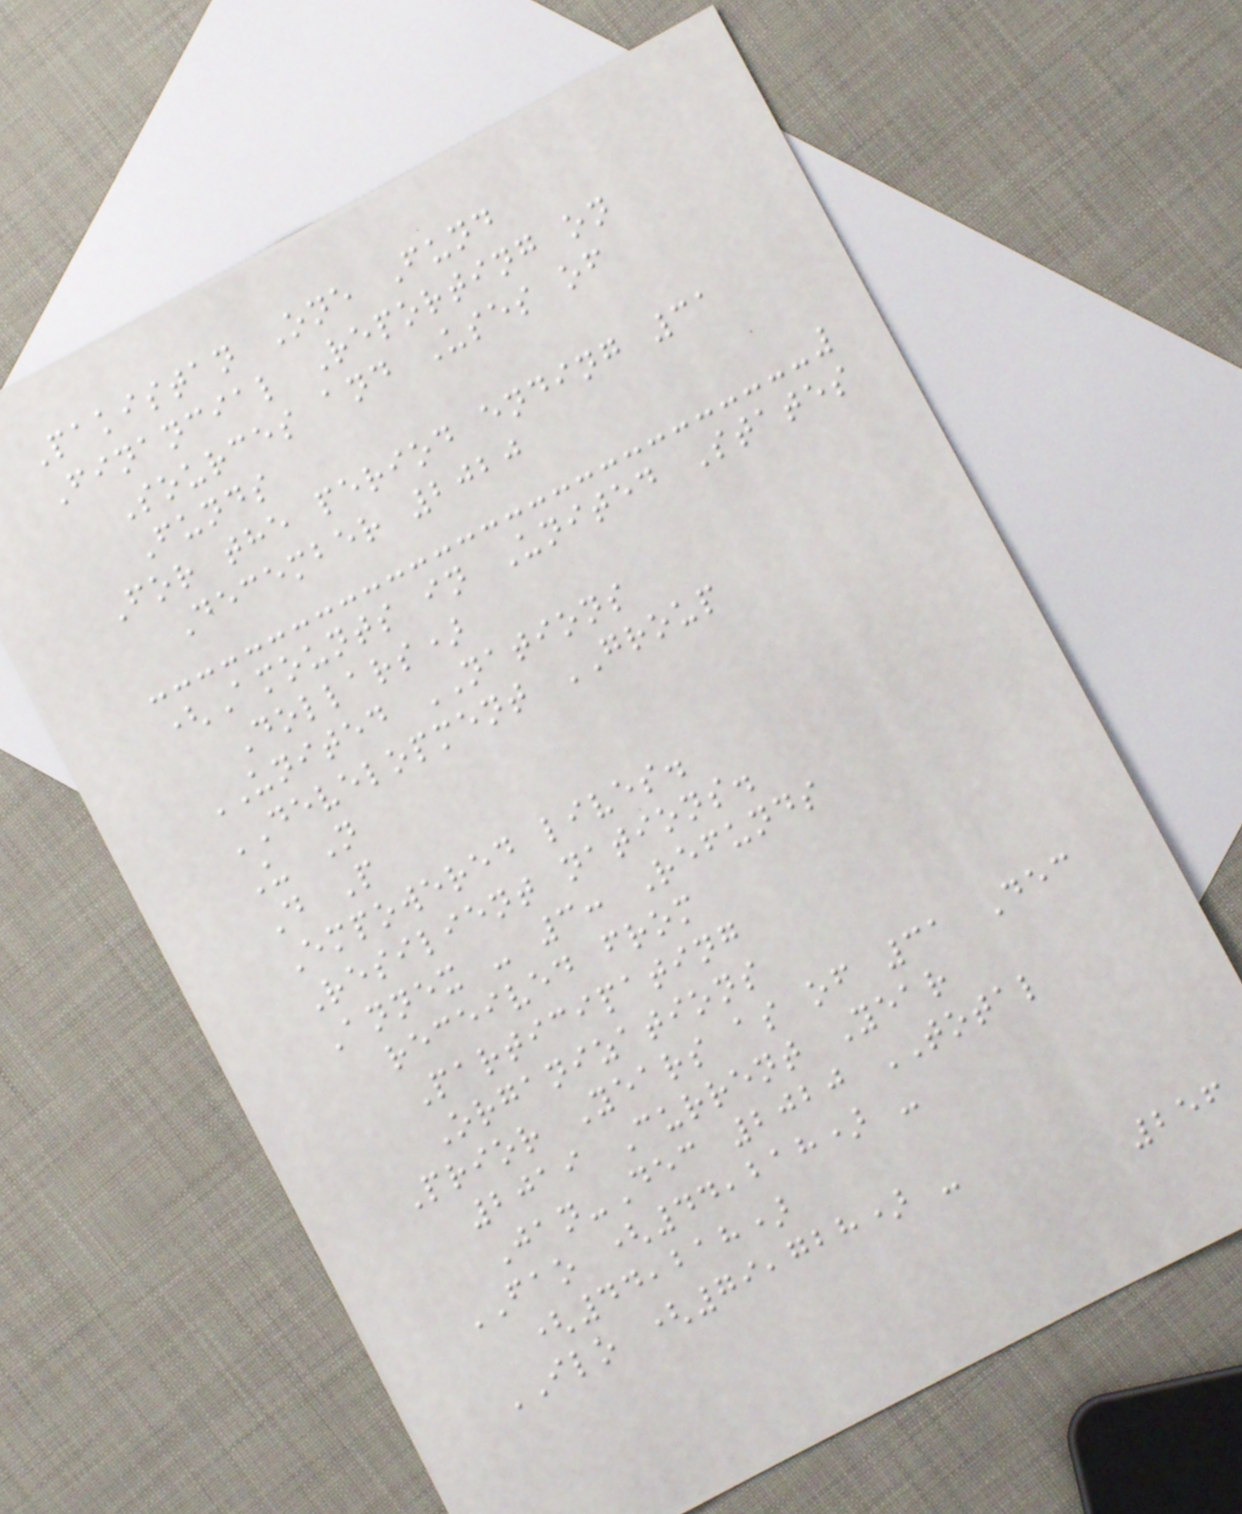Pakistan One Fund
Financial Reporting on
Sources and Uses of
Funds
For the period ending 31
December 2020
(Amounts in United States
Dollars)
UNITED NATIONS
DEVELOPMENT GROUP
U N
D P
Empowered lives.
Resilient nations.
Annex - 3: Refunds
received from
Participating
Organizations
Prior Years as of 31 Dec
2019 Current Year
Jan-Dec 2020 TOTAL
FAO (44,218) -
(44,218)
ILO (79,728) -
256
